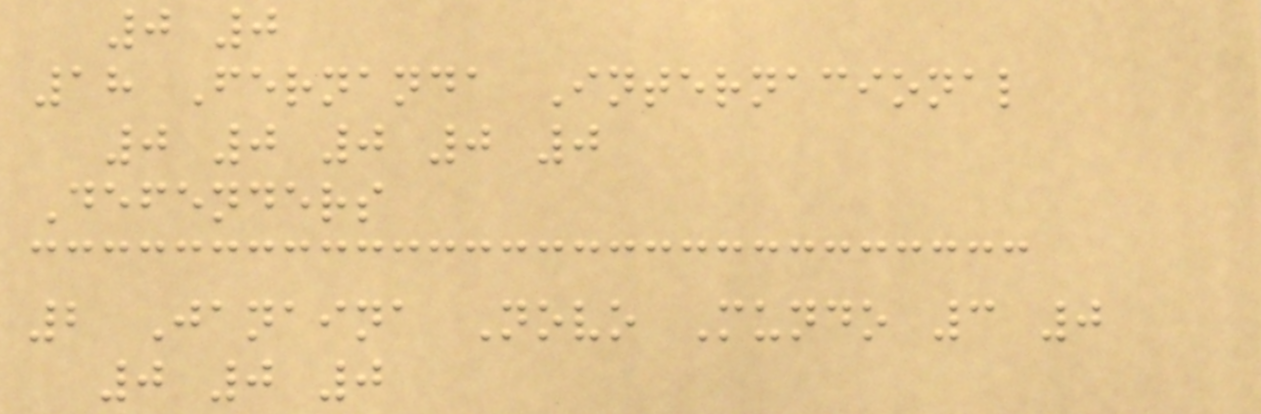0 0
18 Fernanda Internacional
0 0 0 0 0
Defenders
2 Janaina Novo Mundo 3 0
0 0 0
